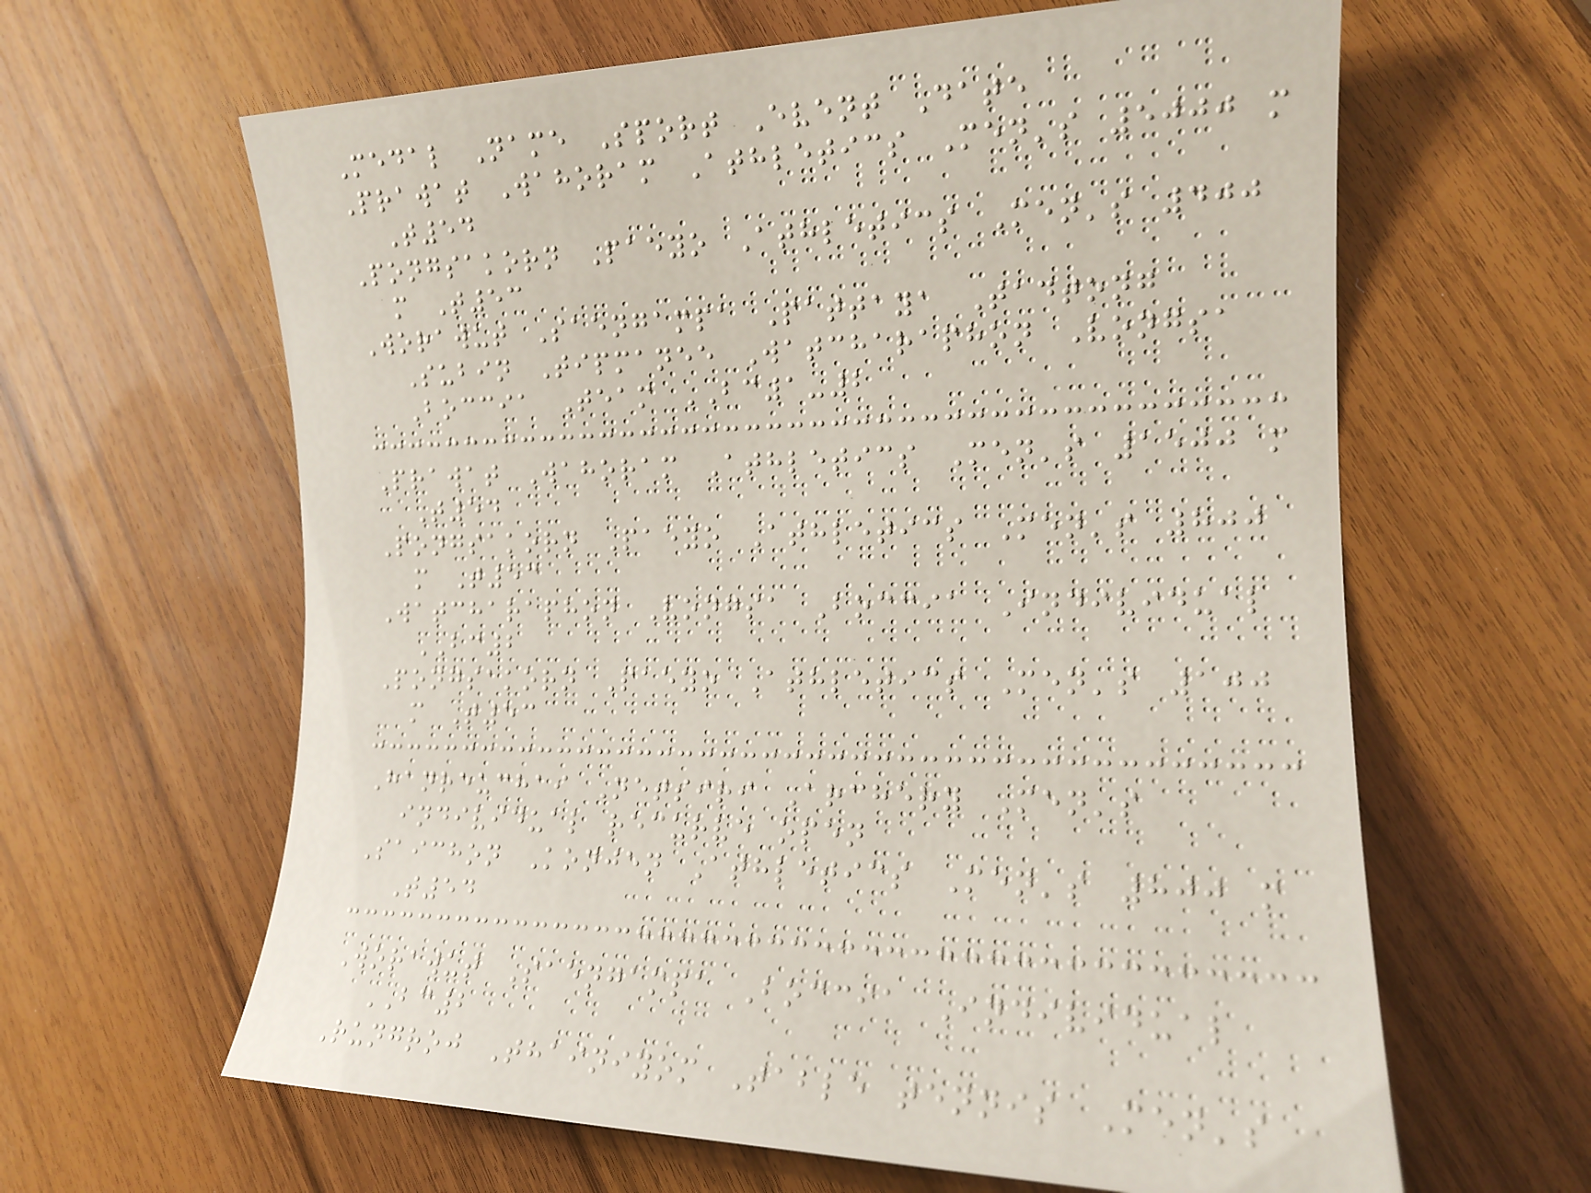Medal Name Sport Event Date
Prawat Wahoram Athletics Men's 5000 m
T54
Pongsakorn Paeyo Athletics Men's 400
m T53
Worawut Saengampa Pattaya Tadtong
Subin Tipmanee Watcharaphon Vongsa
Boccia Team BC1-2
Prawat Wahoram Athletics Men's 1500 m
T54
Pongsakorn Paeyo Athletics Men's 800
m T53
Watcharaphon Vongsa Boccia Individual
BC2
Pongsakorn Paeyo Athletics Men's 100
m T53
Hanreuchai Netsiri Archery Men's
individual recurve open
Saichon Konjen Athletics Men's 800 m
T54
Worawut Saengampa Boccia Individual
BC2
Rungroj Thainiyom Table tennis Men's
